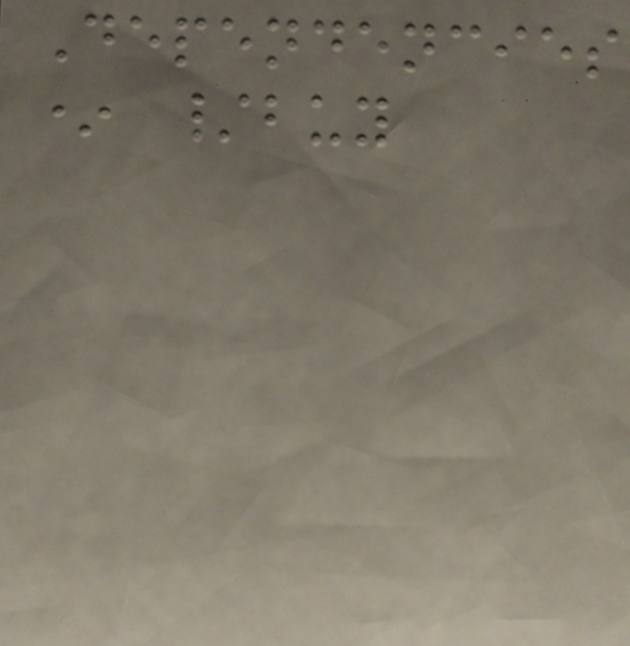Dependencies
* /buy
